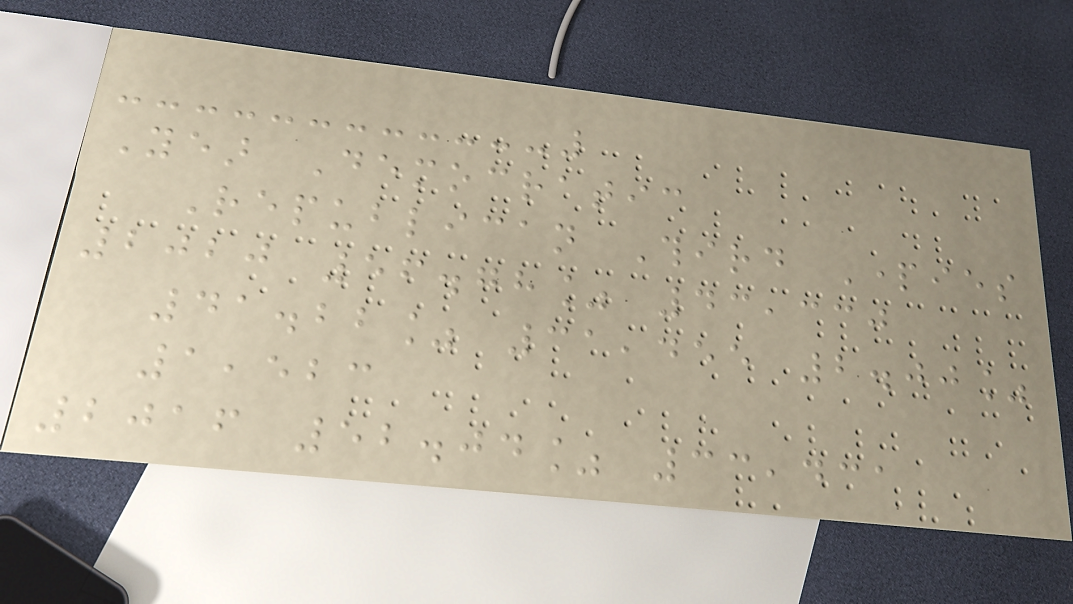Year Democratic
Republican Third Parties
2020 56.78% 43,330
41.22% 31,455 2.00%
1,523
2016 52.04% 33,431
